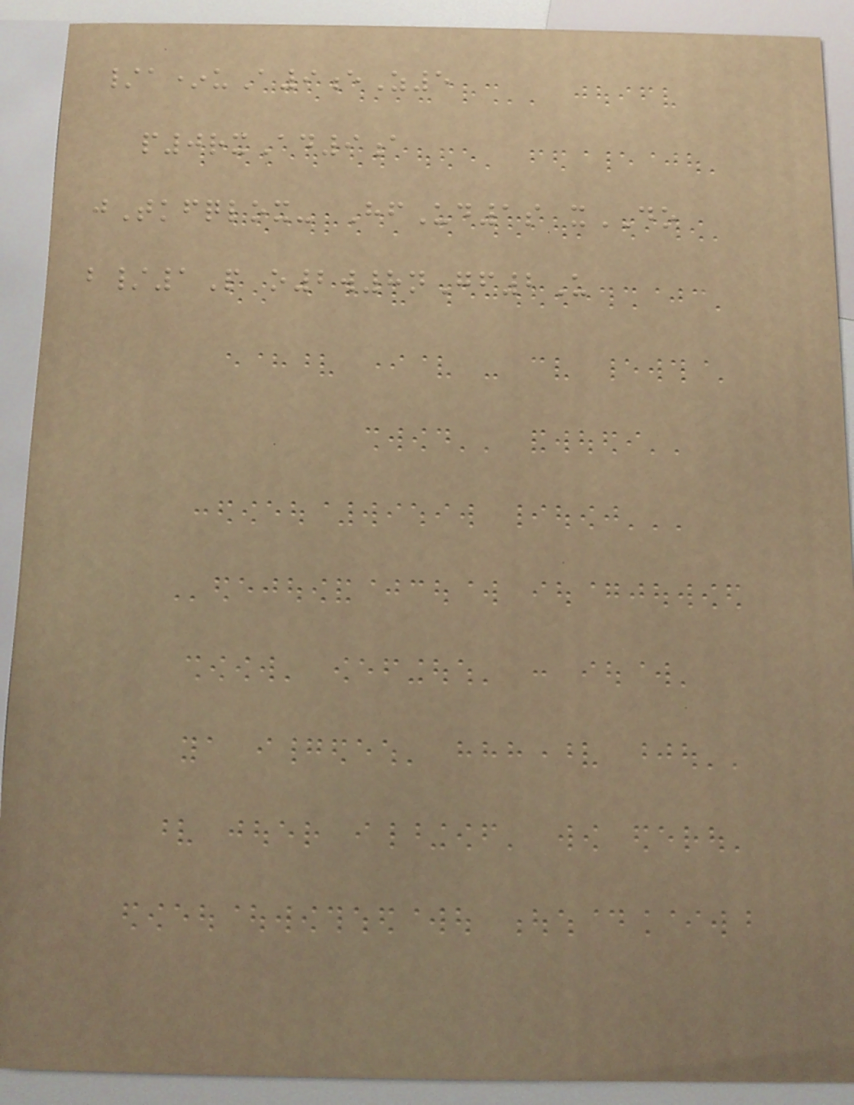/a*uA9eZ5
p0rxAd9a
jTkfqlox- HfUd1s xDO
b/1P o2w8nGf2U
